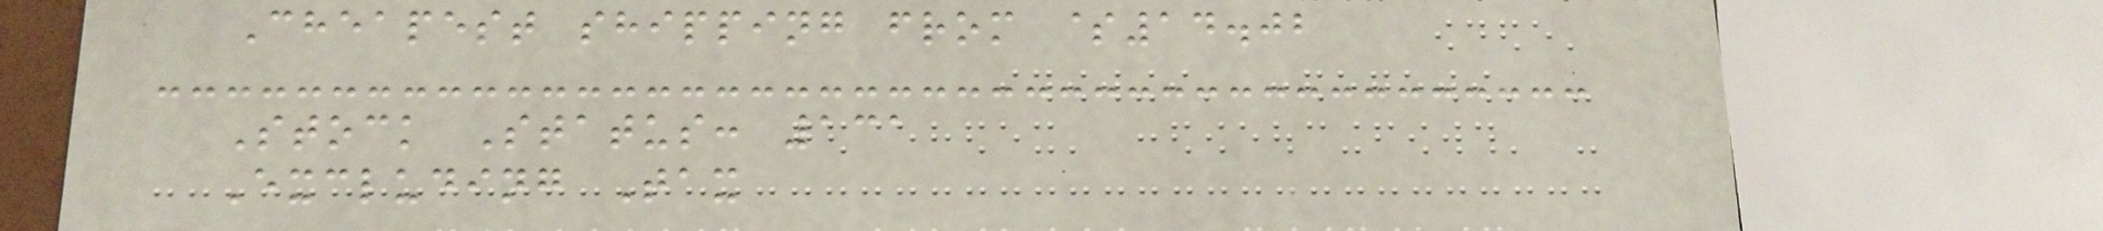Cheapest shipping from $14.02
Stock Status: 131
Excluding Tax
